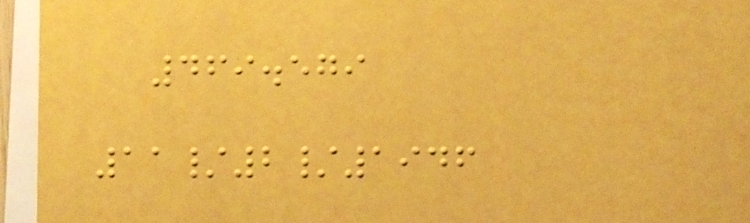469.579
11/2/1946
